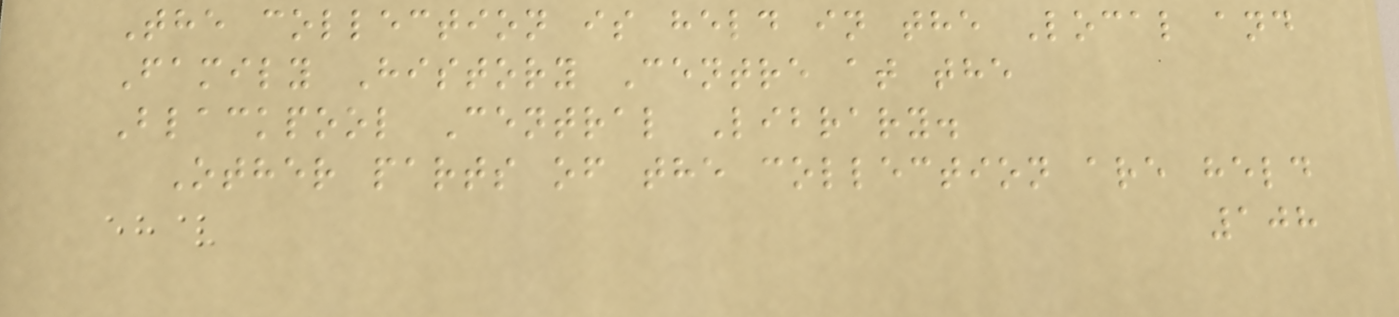The collection is held in the Local and
Family History Centre at the
Blackpool Central Library.
Other parts of the collection are held
108
